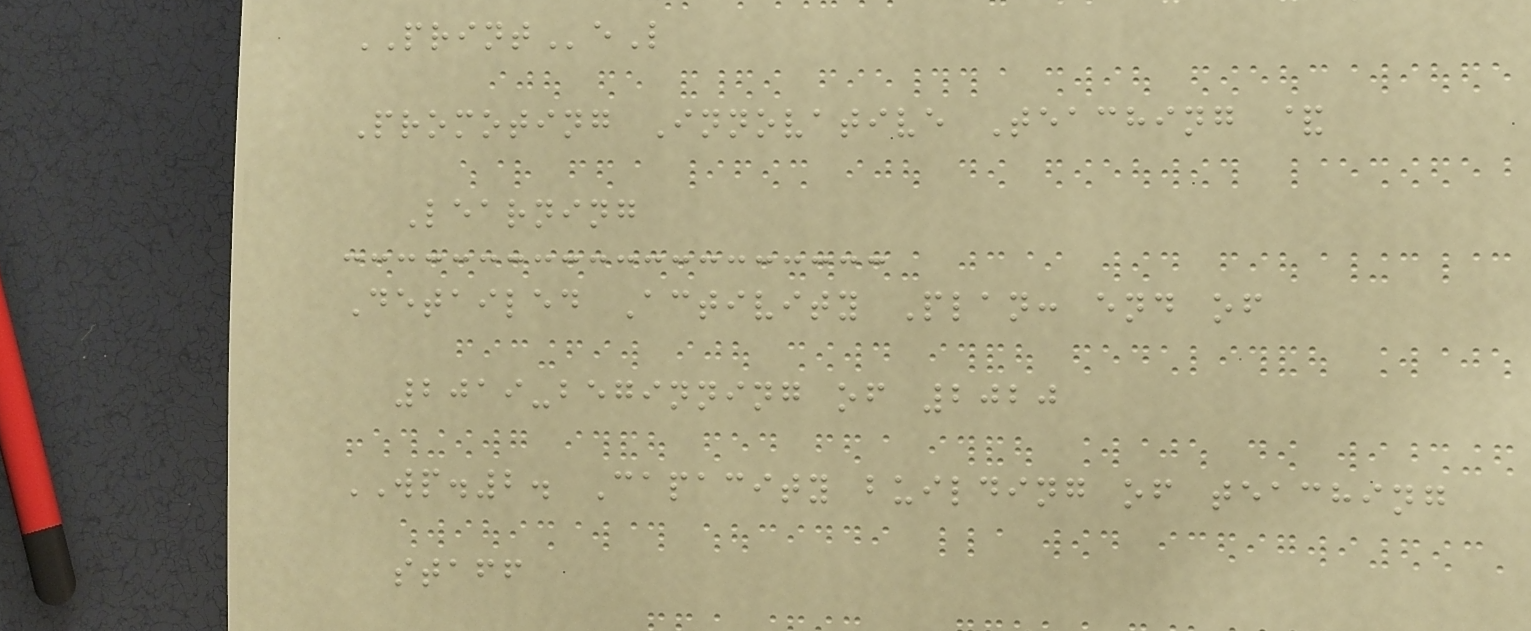PRINTeL
Promoting Innovative Teaching &
Learning
Detailed Activity Plan: end of
2019-beginning of 2020
WP.2. Capacity building of teaching
staff
